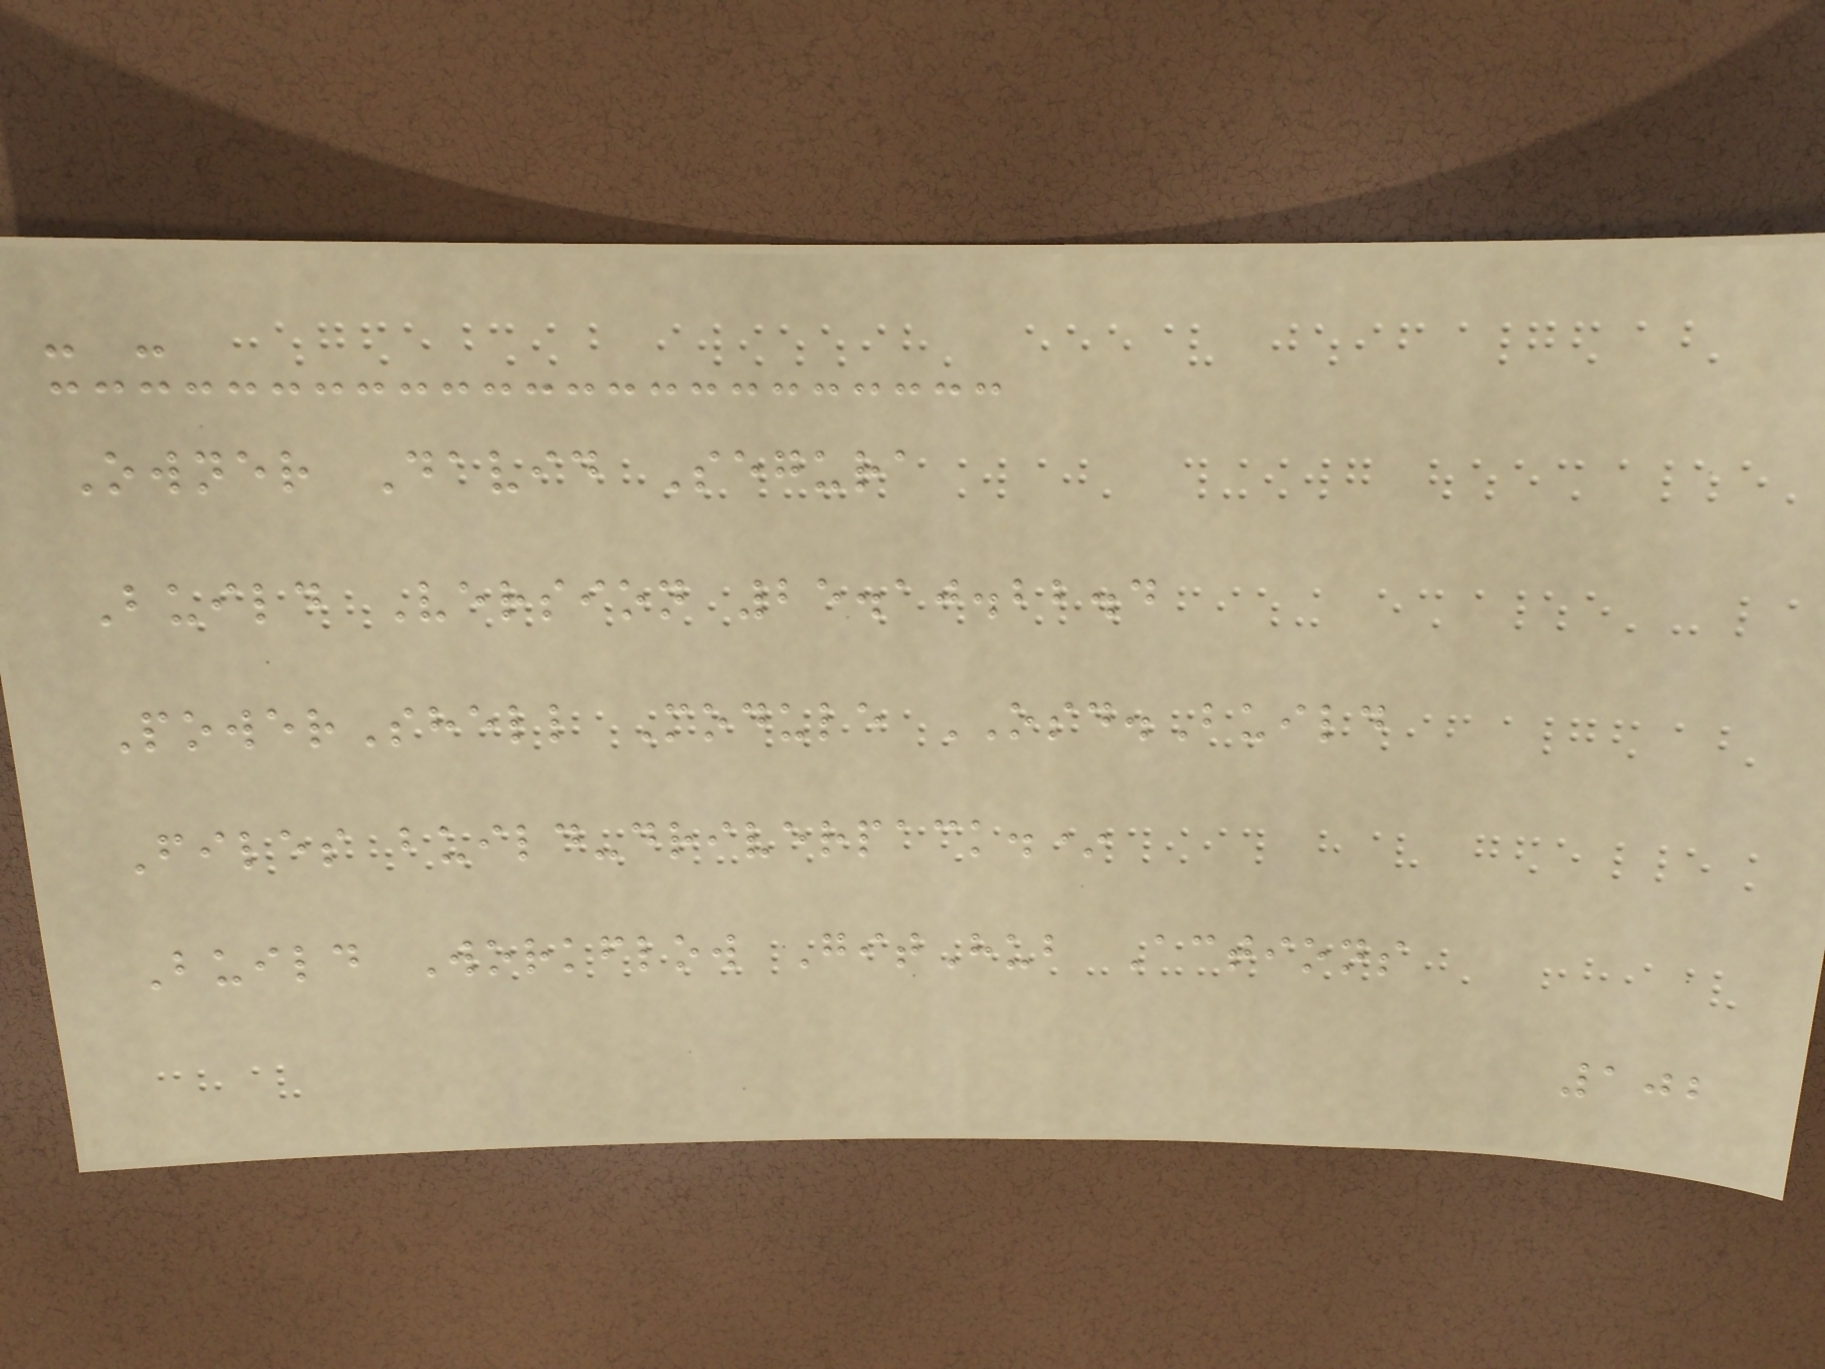- -
Owner David Segura
Build Version 25.10.22.4
PowerShell Module OSD.Build
Files build-driverpack.*
Build Workflow GitHub Actions
102
